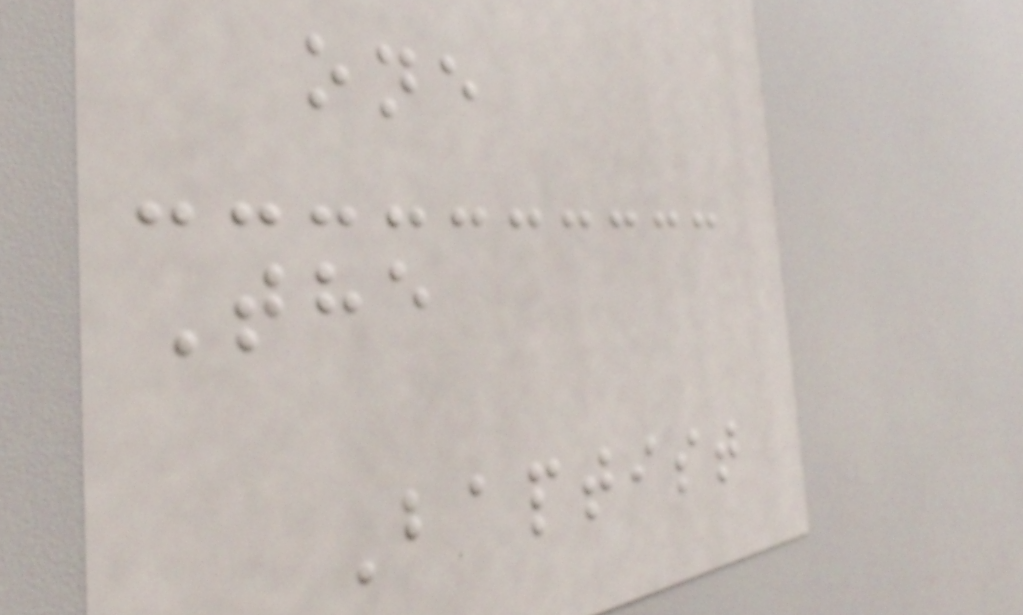one
The
Baptist
